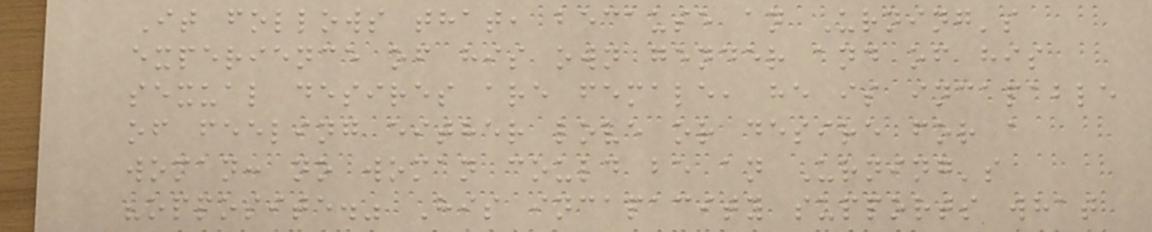It follows that, because an Urning's
experience of his own gender and of his
sexual desires are female, he is incapable
of feeling either love or desire for a
woman: no woman could be an Urning's
"opposite." His incapacity supports what
